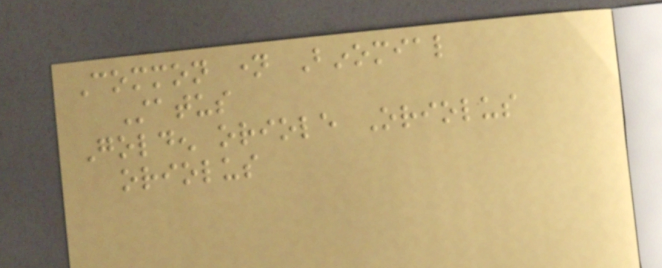Common name Binomial
Status
Golden oriole Oriolus
oriolus
